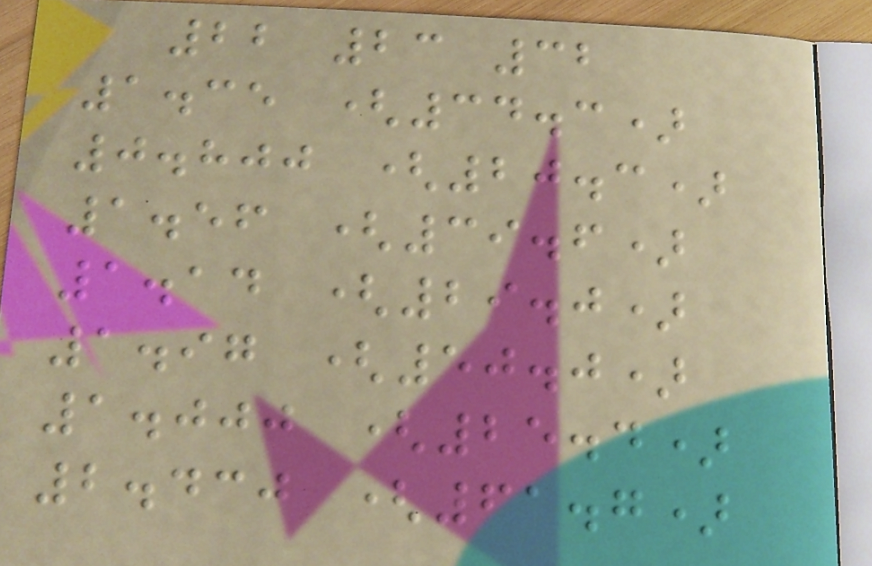22 23 32
1.35 (34.3)
0.800 (20.3)
1.56 (39.6)
1.14 (29.0)
1.97 (50.0)
1.000 (25.4)
2.430 (61.7)
